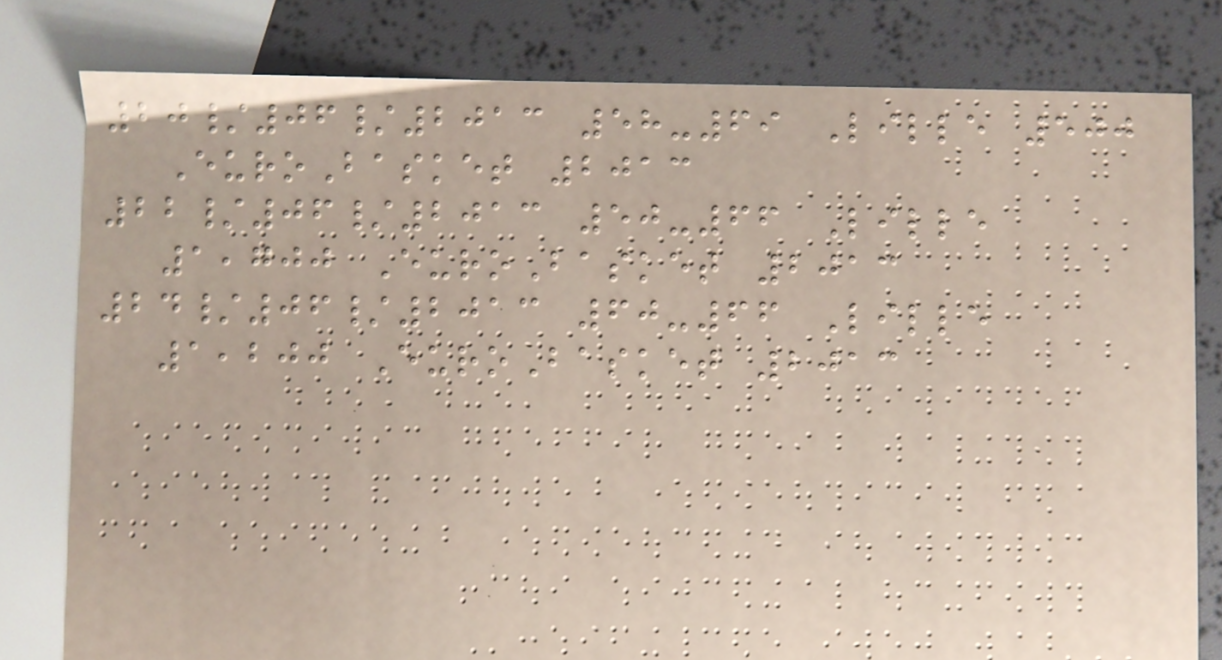20/06/2013 58-69 Lille 500
EuroBasket 2013
22/06/2013 50-66 Lille
1,700 EuroBasket 2013
24/06/2013 60-66 Lille
1,200 EuroBasket 2013
